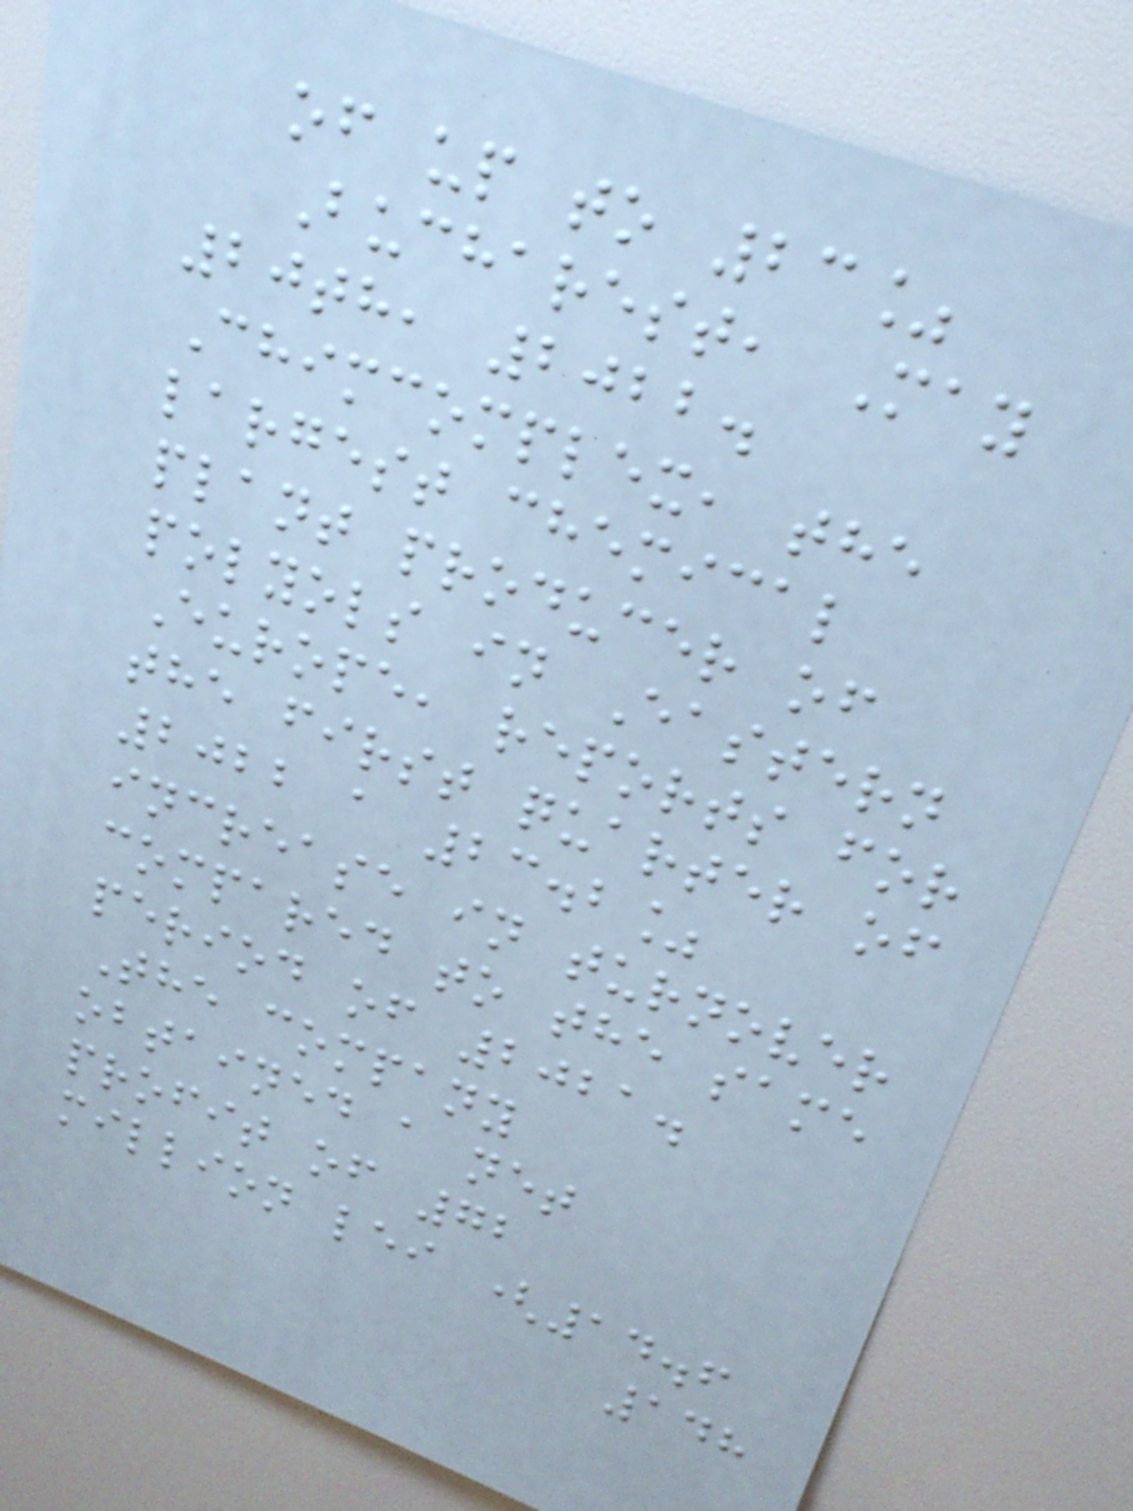of up to 23%
Bucharest, May
20th, 2022.
Chimcomplex, the
largest chemical
plant producer of
polyols in Eastern
Europe, reports for
the first quarter of
2022 a 23.2%
increase in turnover
compared to the same
period of 2021.
The company
obtained a net
profit of 72
million lei (14.6
148
